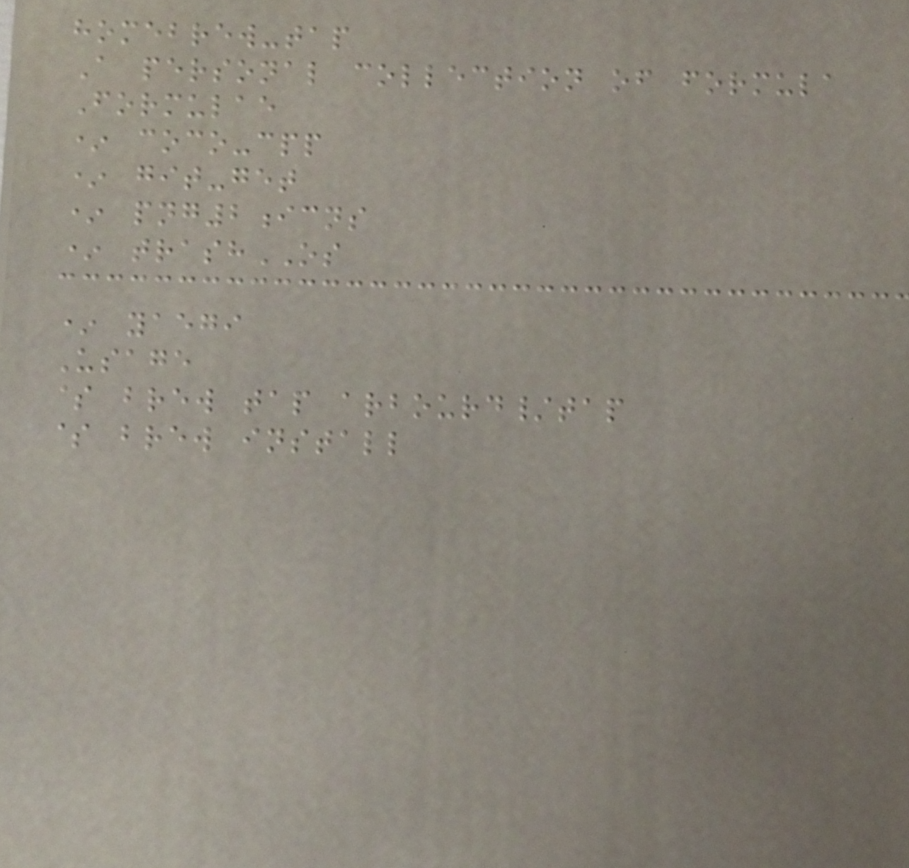homebrew-tap
A personal collection of formula
Formulae
* coco-cpp
* git-get
* png2icns
* trashOS
* yaegi
Usage
$ brew tap arbourd/tap
$ brew install
